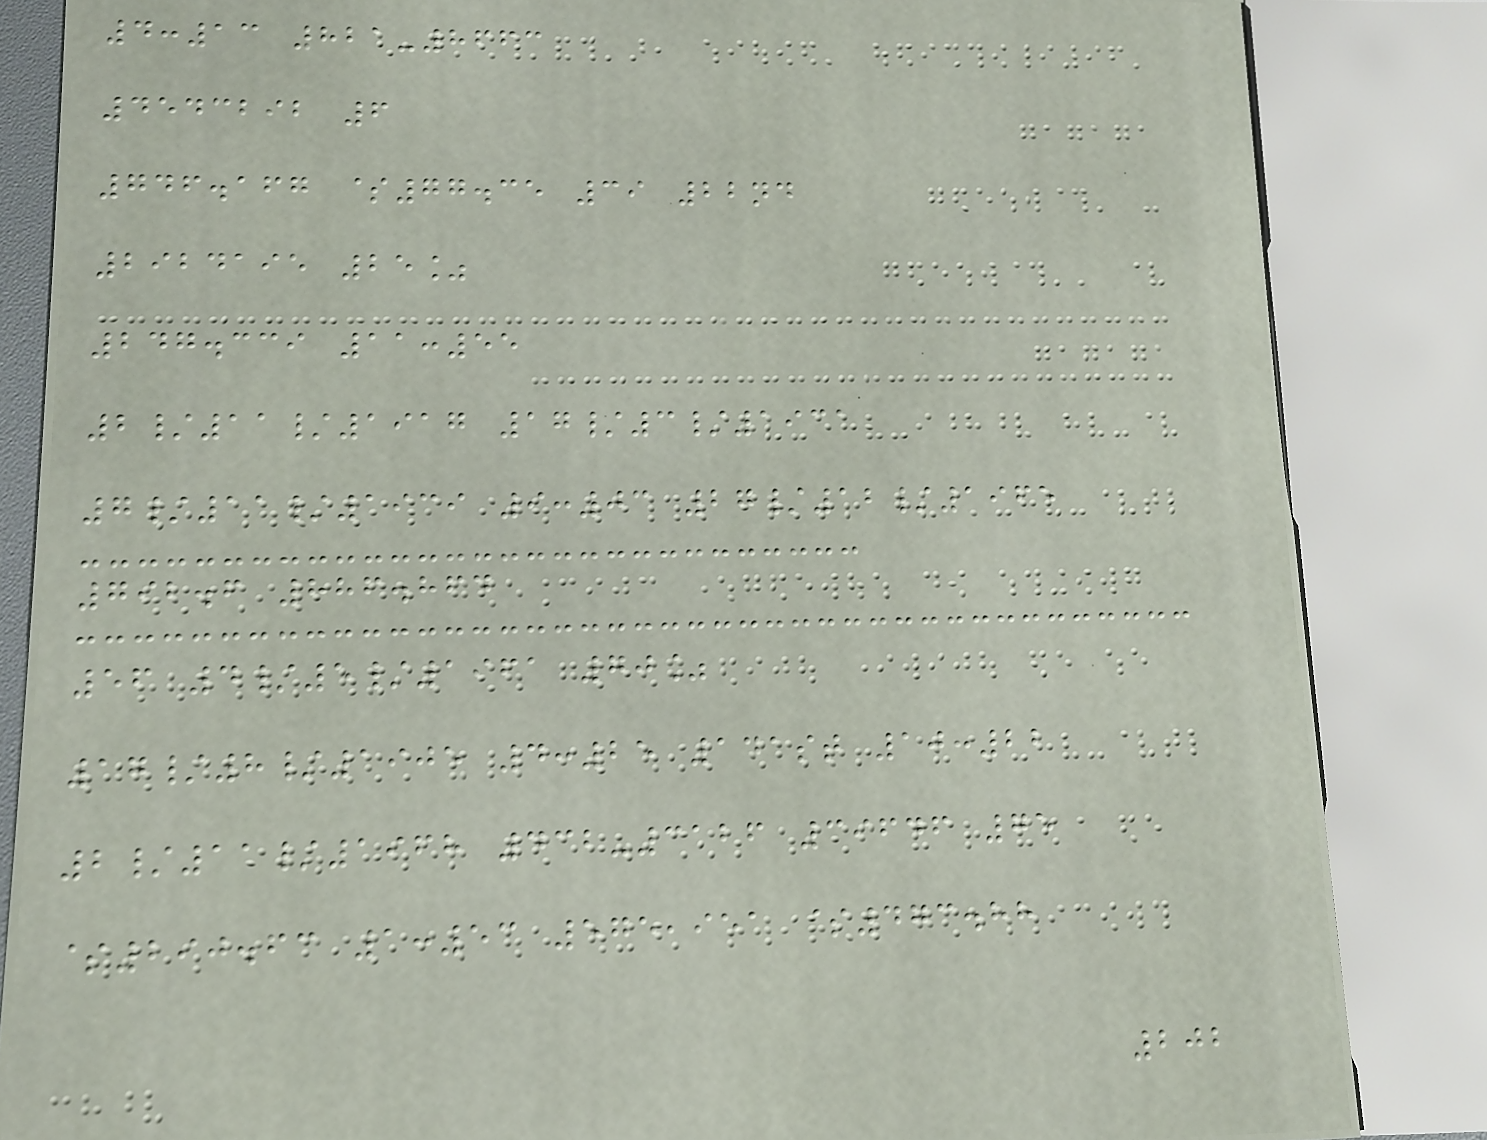4:13 821-8663
4543292 6
746.167 $77.35 39 22nd
2924195 25%
247.339 11:55
2/11/1917 17/3/1931
7/11/1939 9:03 27/12/1965
792.6 886.864
56 4/5/1961 70%
17/8/1905 4:25 141st 10:22
2/11/1968 432-3126 39646 75
$290.63 1:53 575,951 $473.88
202
